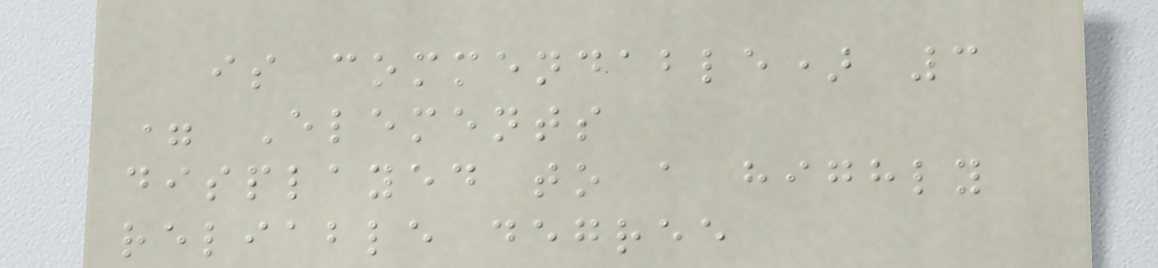is commendable) 3
= Elements
displayed to a highly
reliable degree
